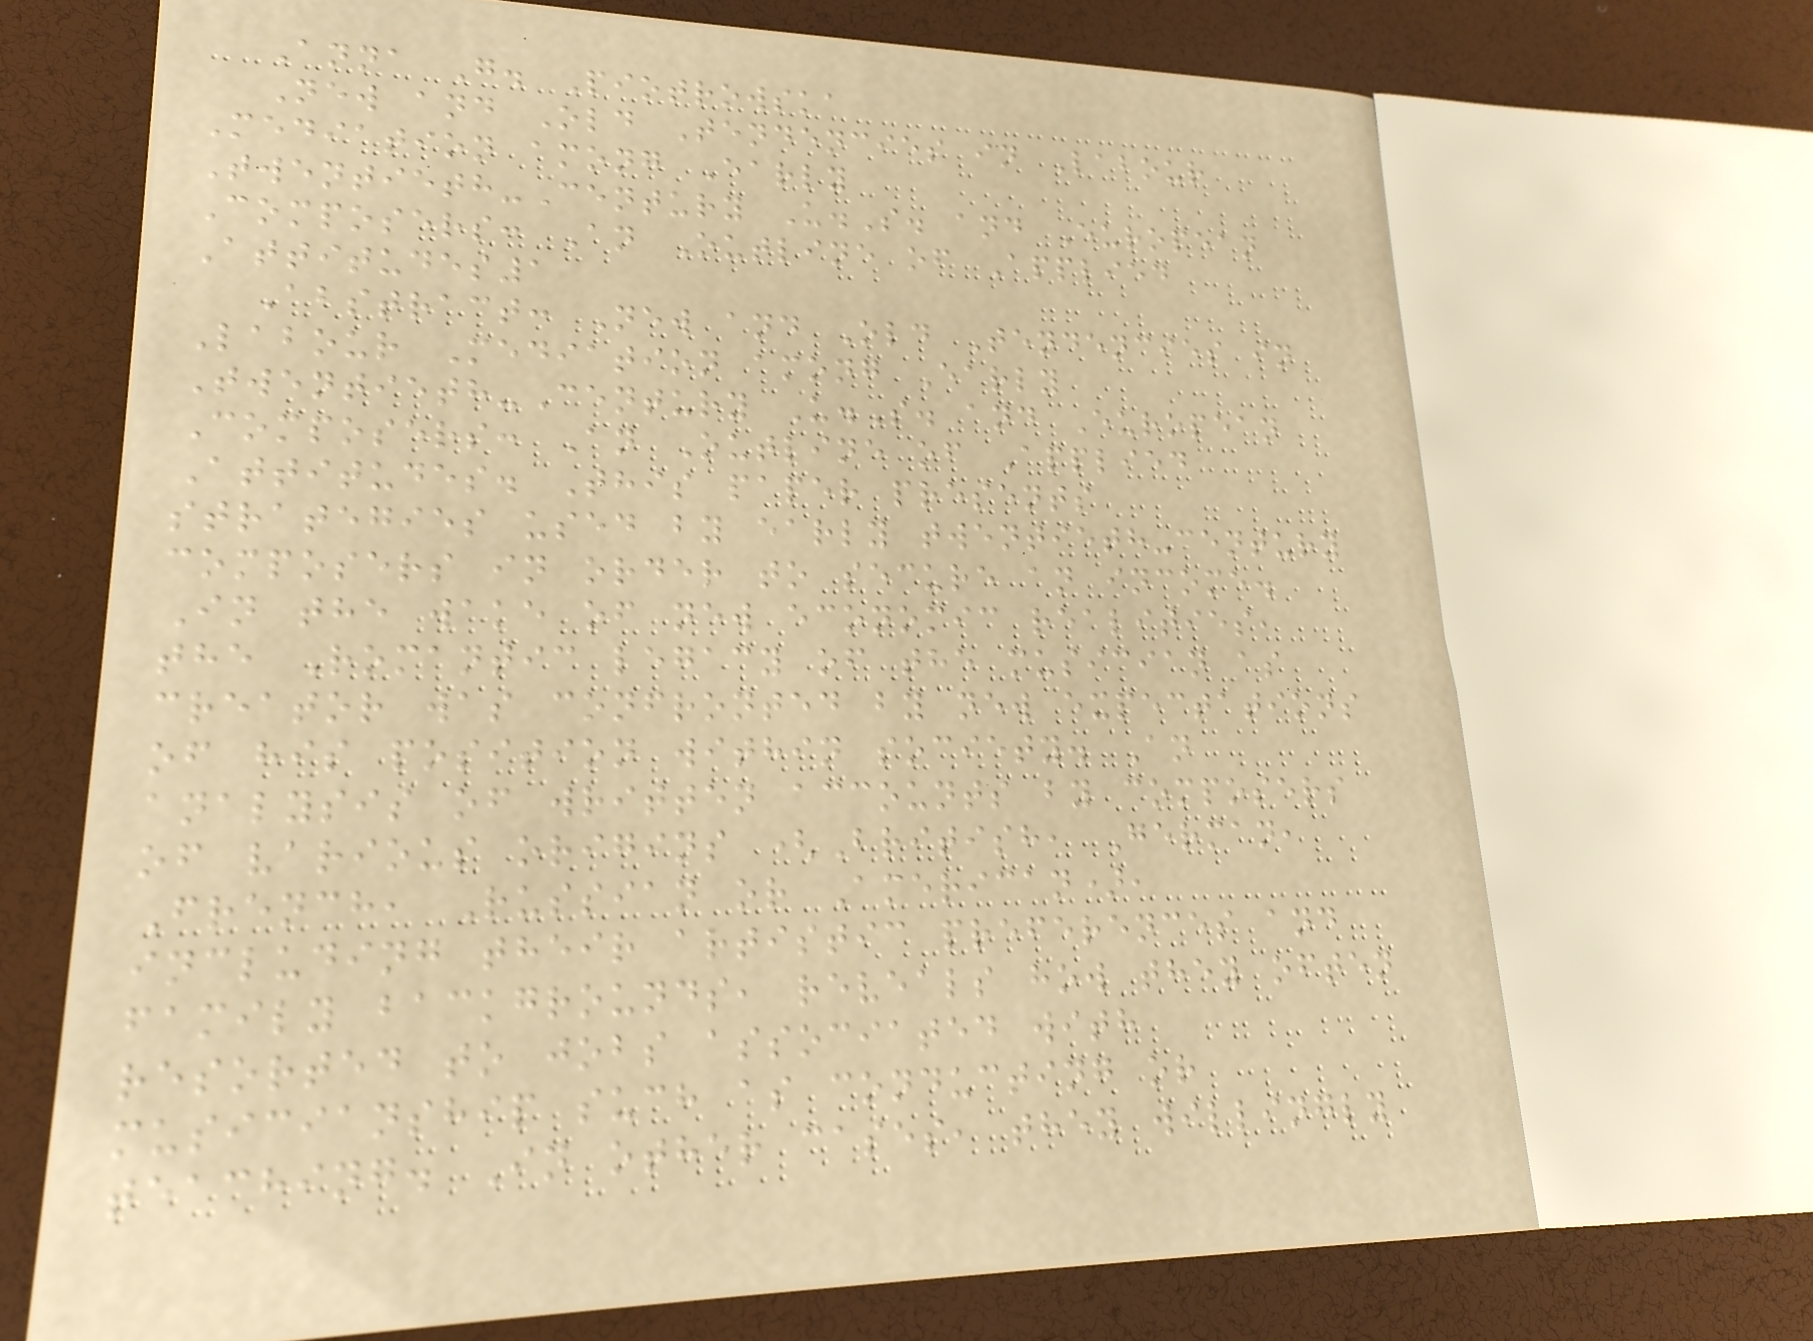Anna G. Piotrowska
New and Old Tendencies in Labour
Mediation among Early
Twentieth-Century U.S. and European
Composers: An Outline of Applied
Attitudes1
Abstract: New and Old Tendencies in
Labour Mediation among Early
Twentieth-Century U.S. and European
Composers: An Outline of Applied
Attitudes. This paper presents
strategies used by early twentieth-century
composers in order to secure an income.
In the wake of new economic realities,
the Romantic legacy of the musician as
creator was confronted by new expectations
of his position within society. An
analysis of written accounts by composers
of various origins (British, German,
French, Russian or American),
including their artistic preferences and
family backgrounds, reveals how they often
resorted to jobs associated with
musicianship such as conducting or
teaching. In other cases, they willingly
